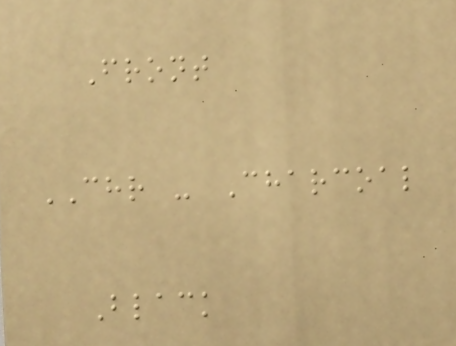Front
CHR - Charcoal
Black
